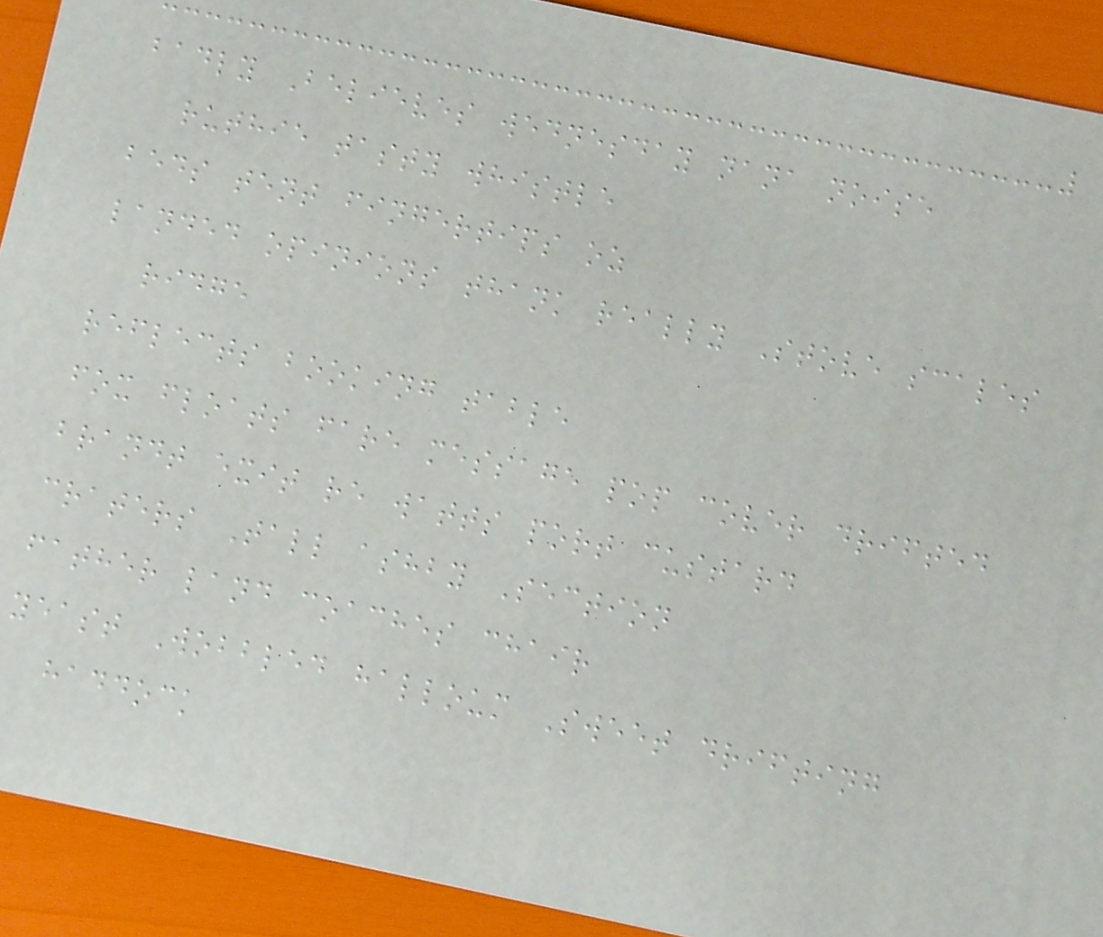badly Believes wednesday nana noise
ruthie tasty whistle
beds tent fingertips oz
landed opinions thank really Stove scales
ridge
reflects booking table
fox floats fare message pop cover drifted
brandt exit re watts port custard
craters Tall ashby Section
father land coaches chair
yeast Wobbled halloum Sweet drifting
haddock
